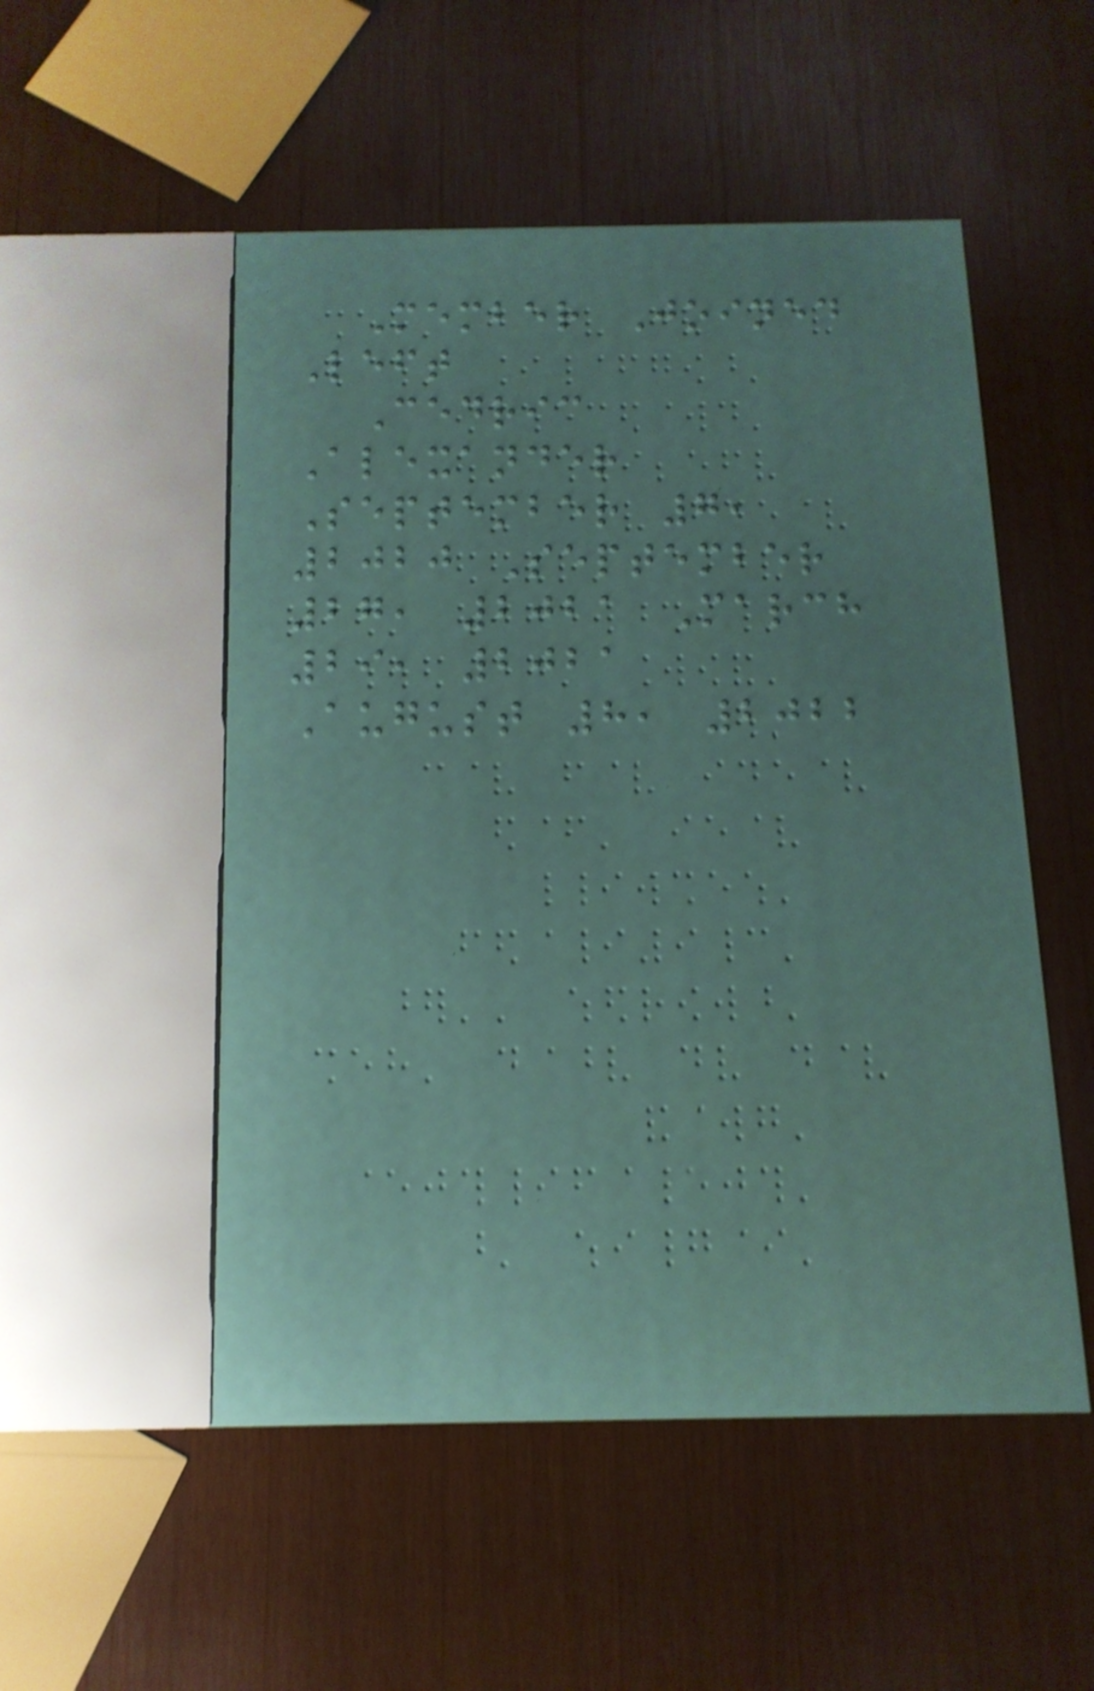Member Joined
Left
Cedric
Alexander
September 7,
2020 September
27, 2021 March
29, 2021
August 8, 2022
